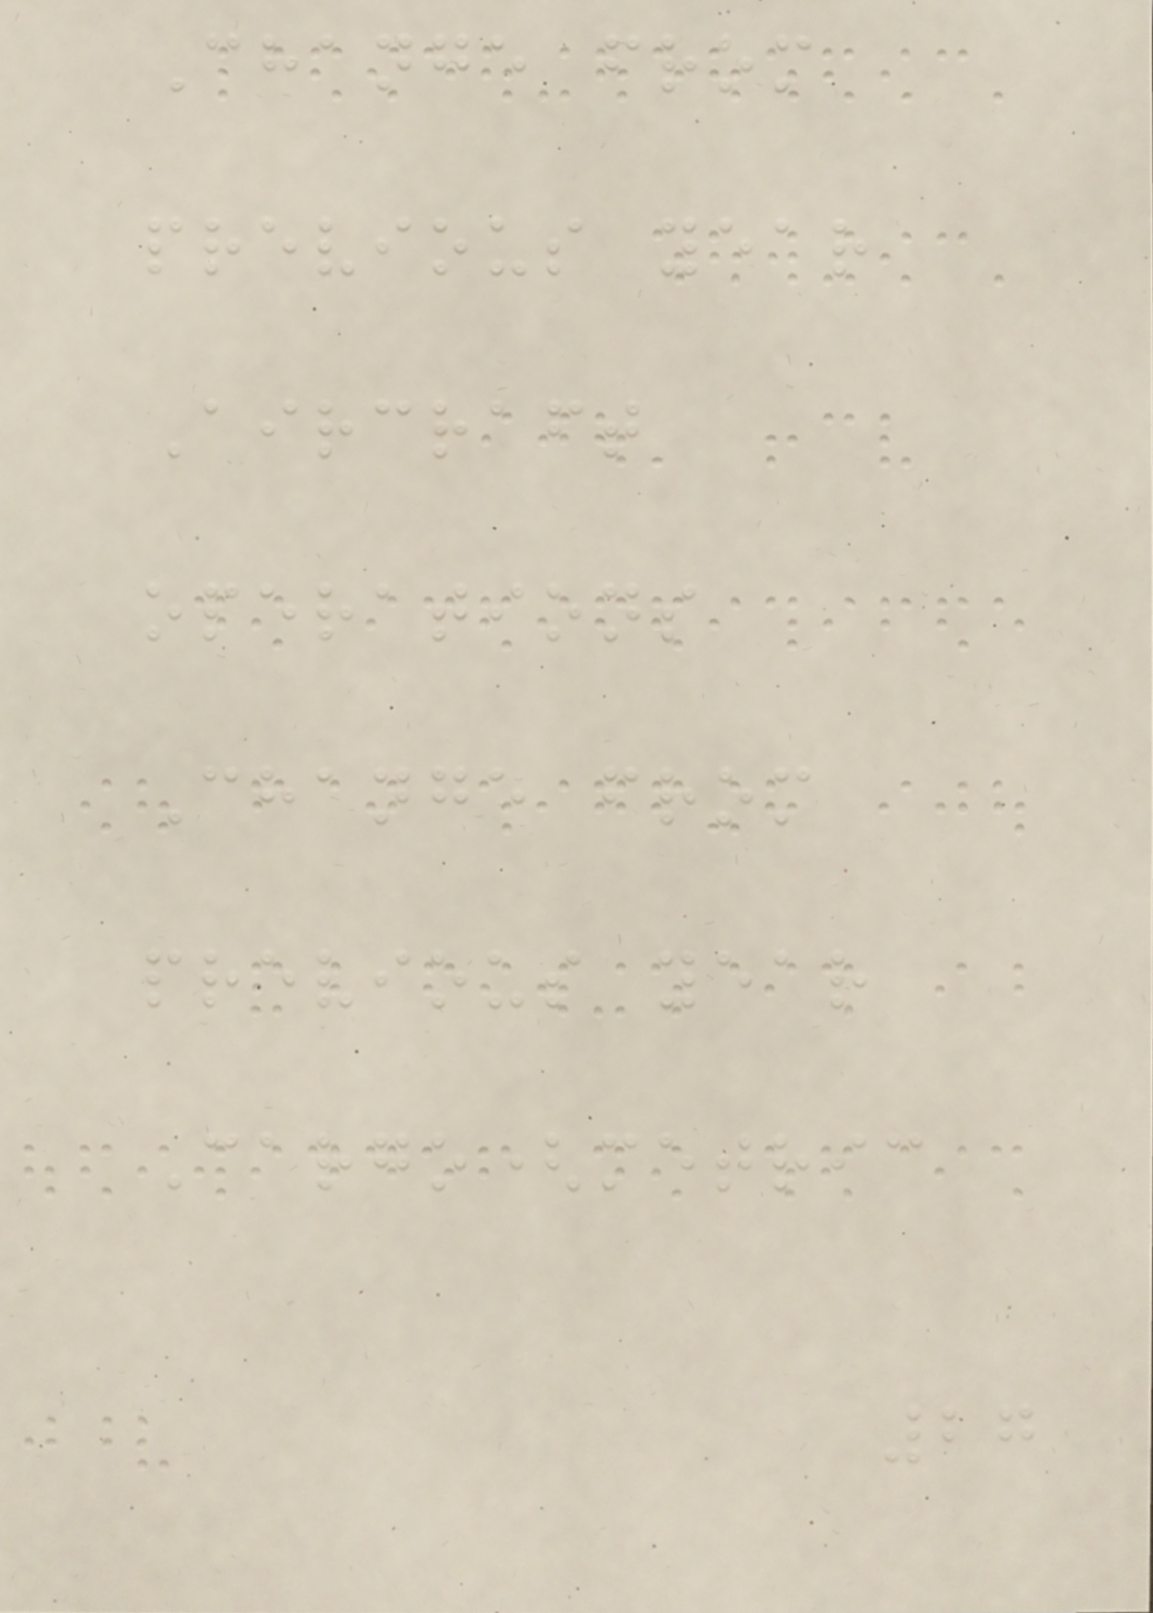Change from
previous year
Aircraft
operations
Change from
previous year
Cargo(metric
27
